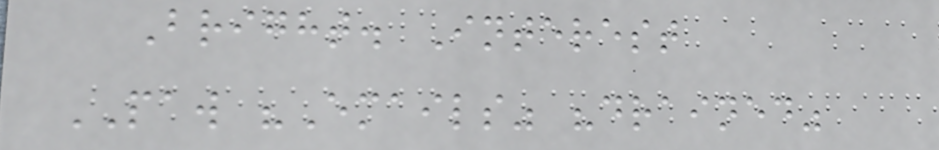Bright. Interest
PAW "Emails" "drained"
